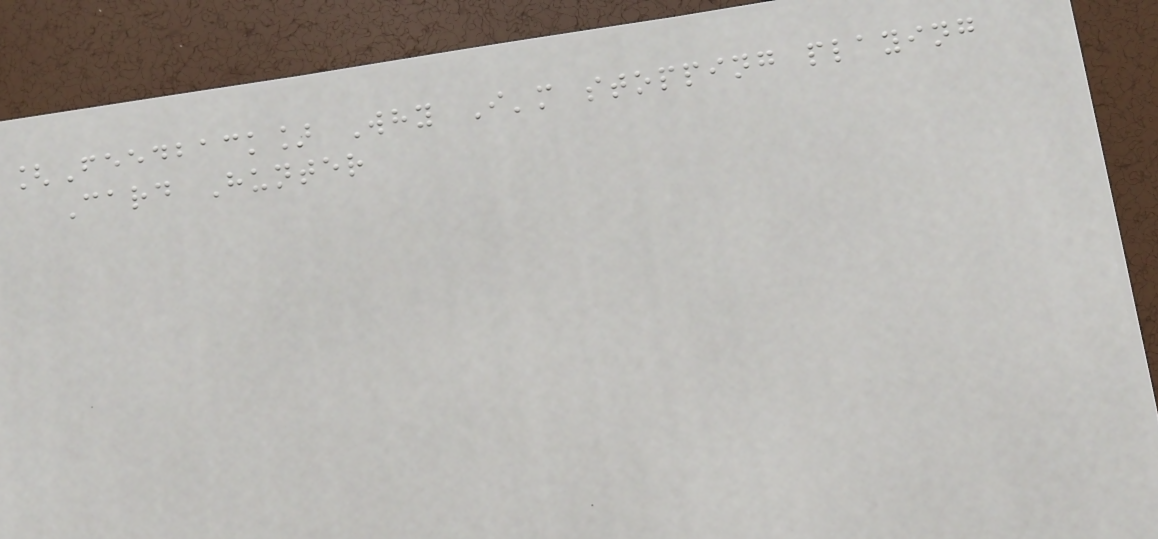[Feedback] Why I'm stopping playing
Card Hunter
